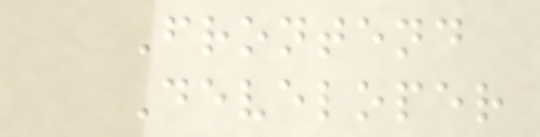Frontend
Developer
